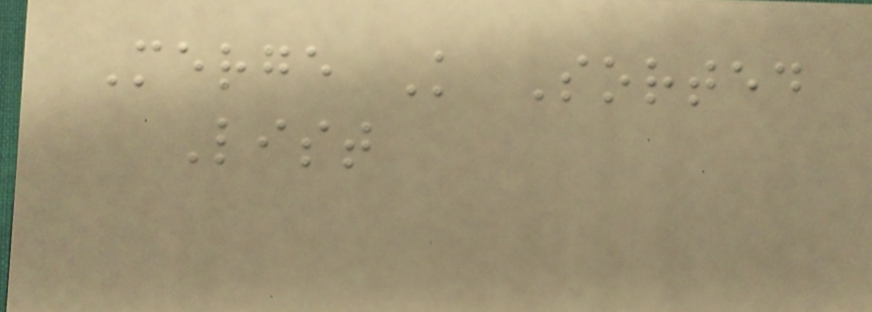Merge K Sorted
List
